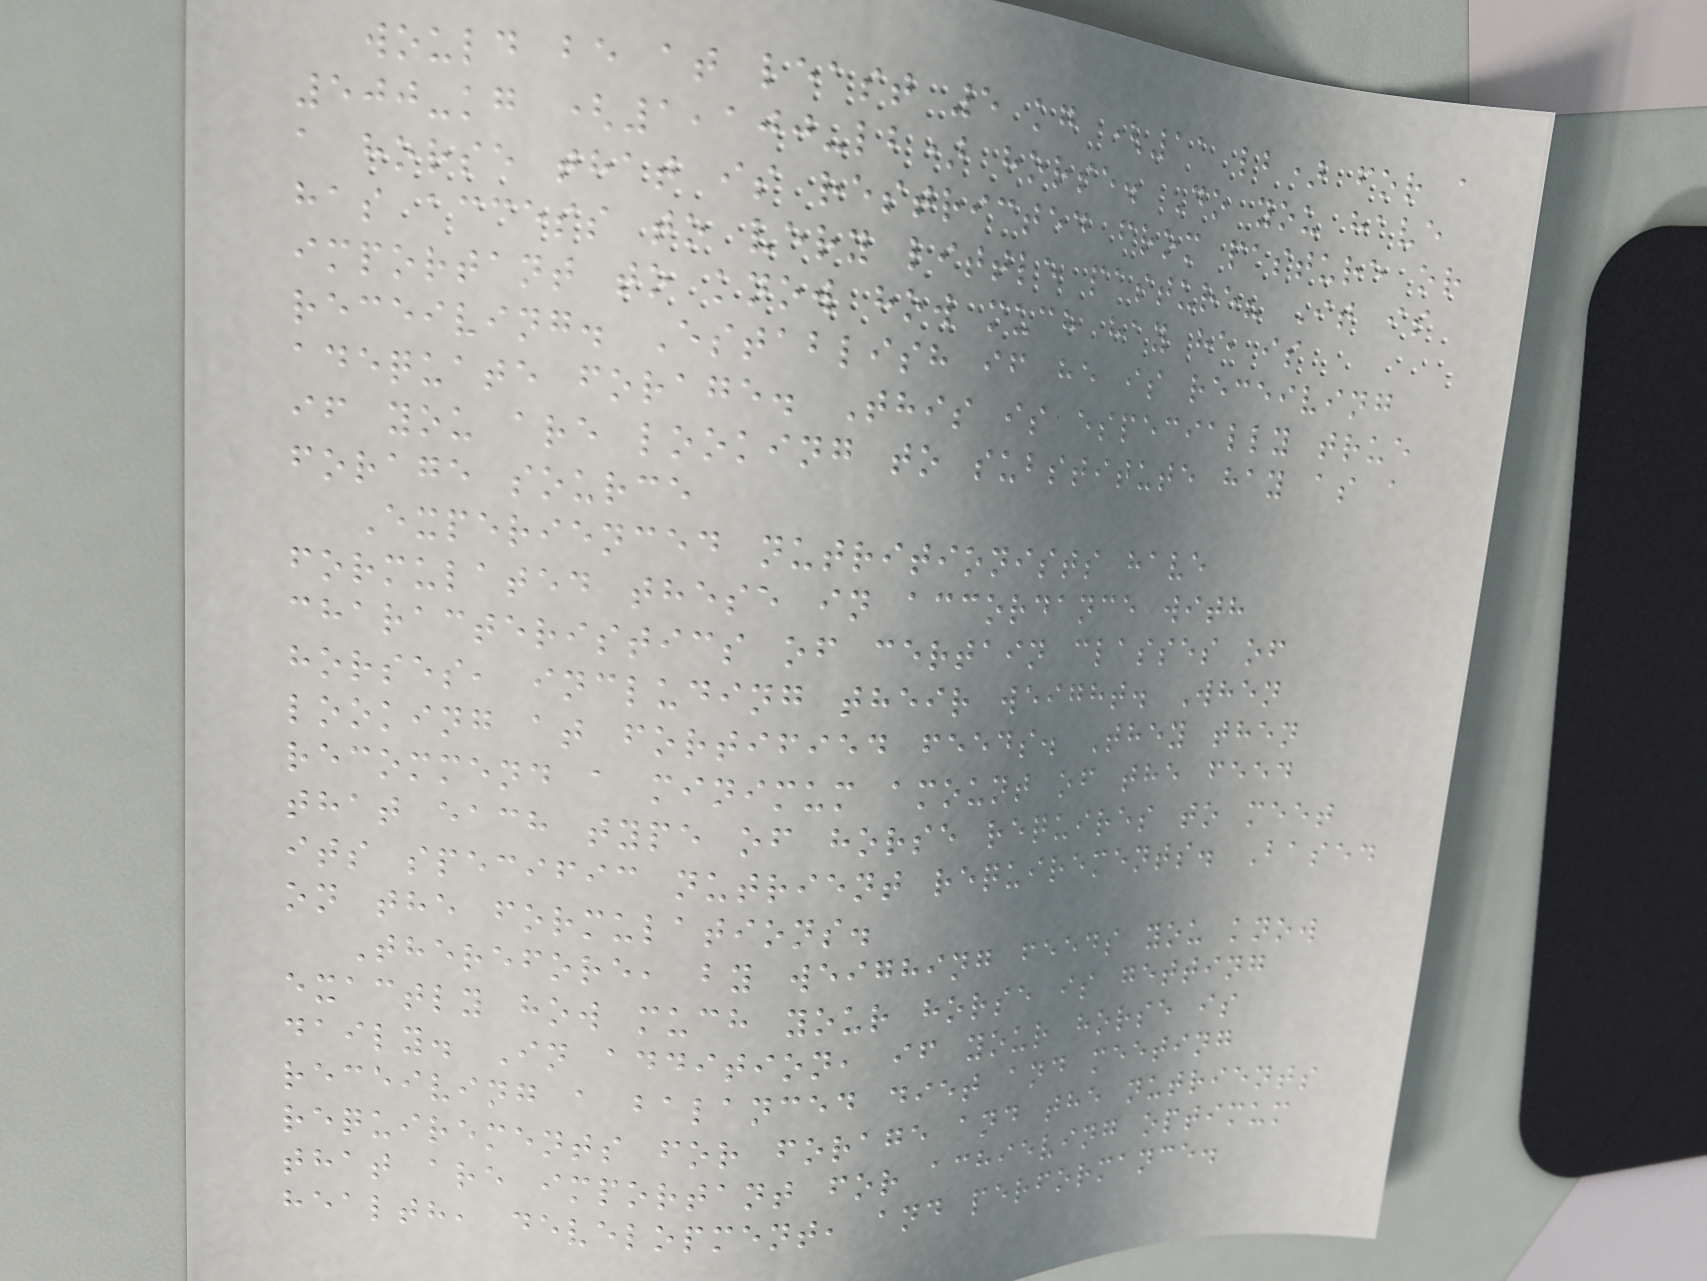would be at least 5 kg (11 lb) for a
500-kg (1,100-lb) horse. Do you have
a horse that is restricted from pasture or
has access to very little pasture? It is
important to know how much hay he is
receiving. Establish if he is receiving
adequate forage. This is especially true
if you are looking to substitute hay as a
forage source
Experienced nutritionists have
formulated these in accordance with
characteristics of certain classes of
horses, including their weight. When
looking at fortified feeds. They then
recommend a minimum amount of the feed
that each type of horse requires to meet
its specific nutrient requirements. Based
on the formulations.
Therefore, by weighing feeds you know
exactly how much your horse is getting
daily. In addition, if your horse is
receiving a balanced diet and meeting
requirements for forage and the nutrients
that are important for achieving optimum
health, development, and performance.
